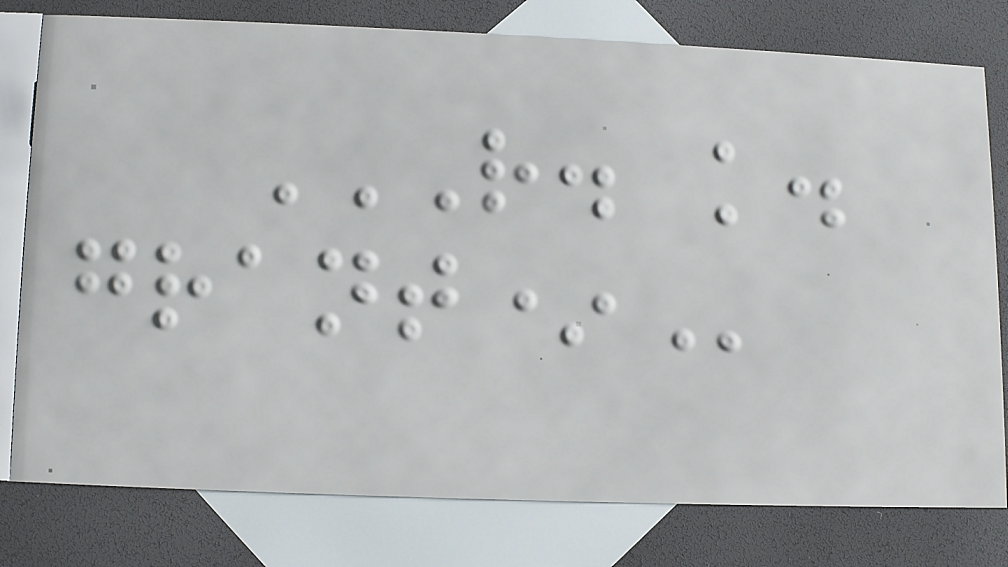R. K.
GRANT*
